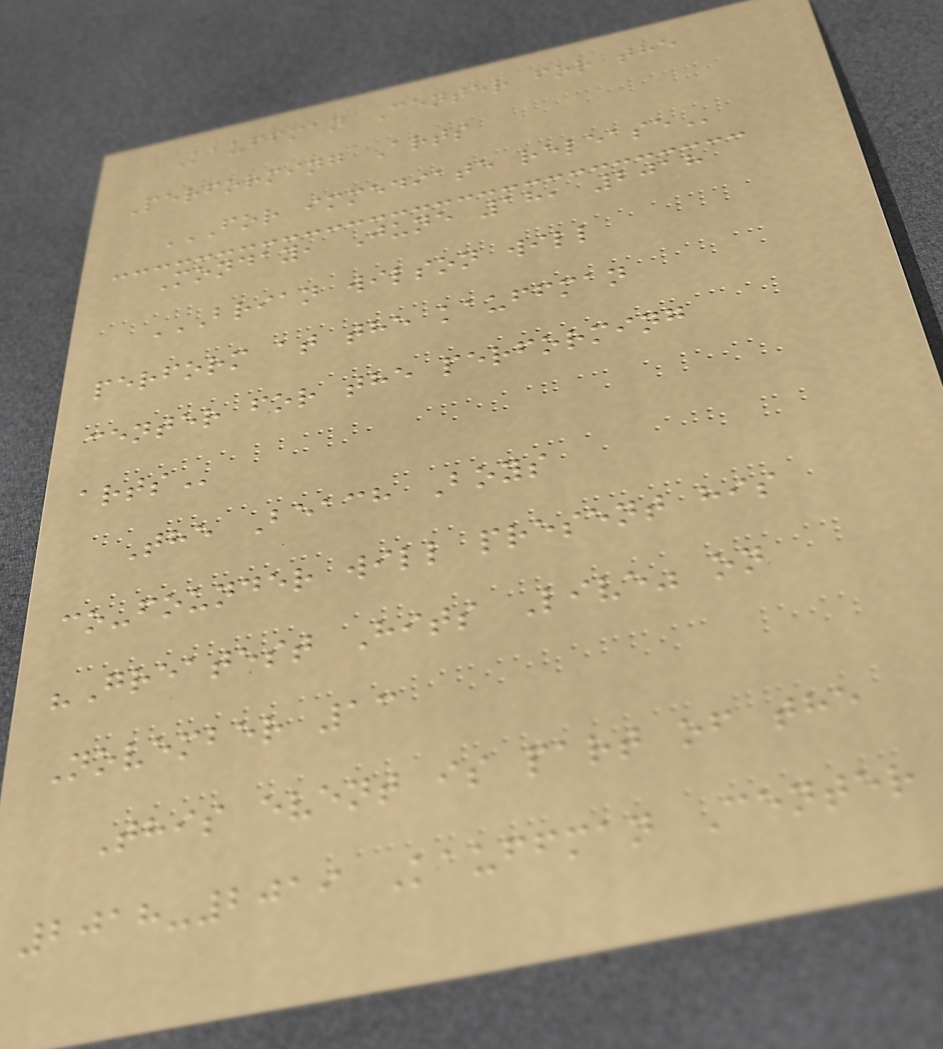Kauffman Center for the
Performing Arts
FOR IMMEDIATE RELEASE
Monday, June 18, 2018
BRIAN WILSON WILL
PERFORM AT THE KAUFFMAN
CENTER FOR THE PERFORMING
ARTS
The Beach Boys
co-founder will present his
"Greatest Hits Live" on
November 13
This event is part of the
2018-2019 Kauffman Center
